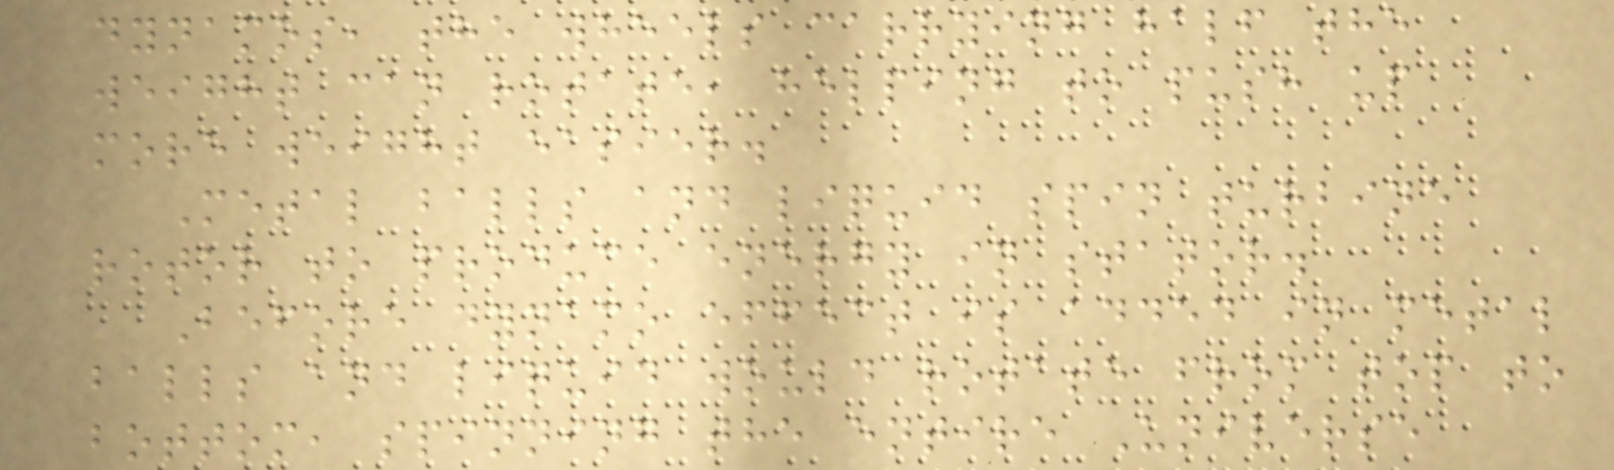dynamos, the wheels carrying half the
weight can rotate, helping to push up
more weight easier.
Metal balls and liquid spin turbine
rotor to produce energy in stator.
Before dynamo effect is added in metal
balls and liquid would rotate from top to
bottom, spinning the entire Universe
